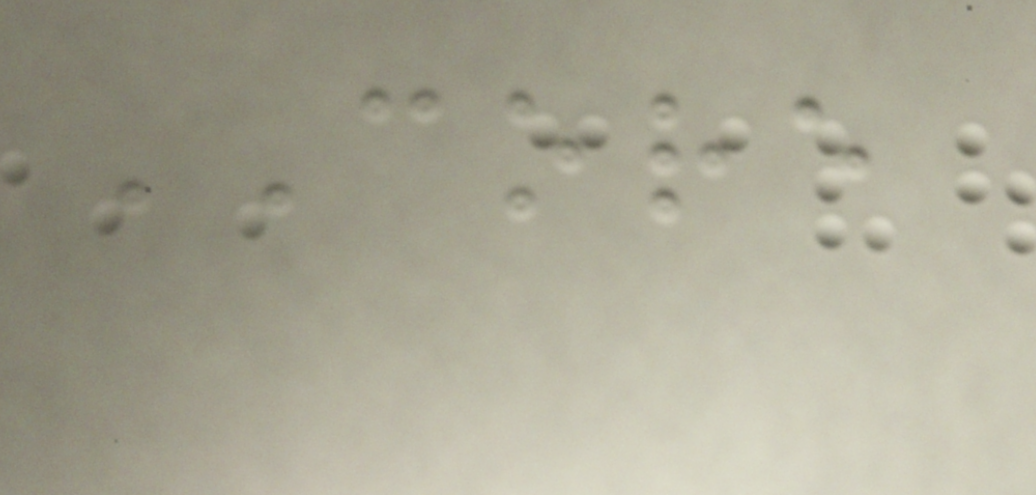CORE
